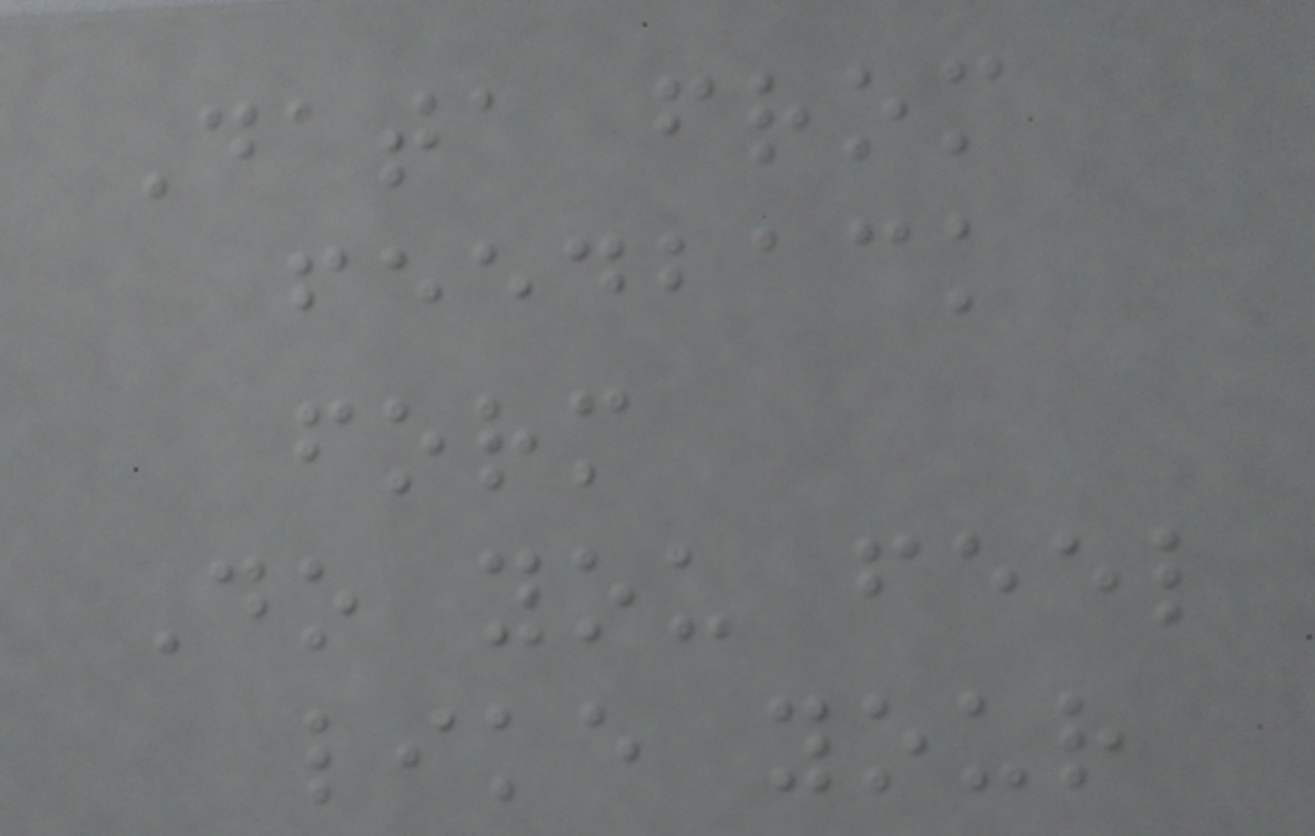Data from
feedback
form
Do you feel
like your
